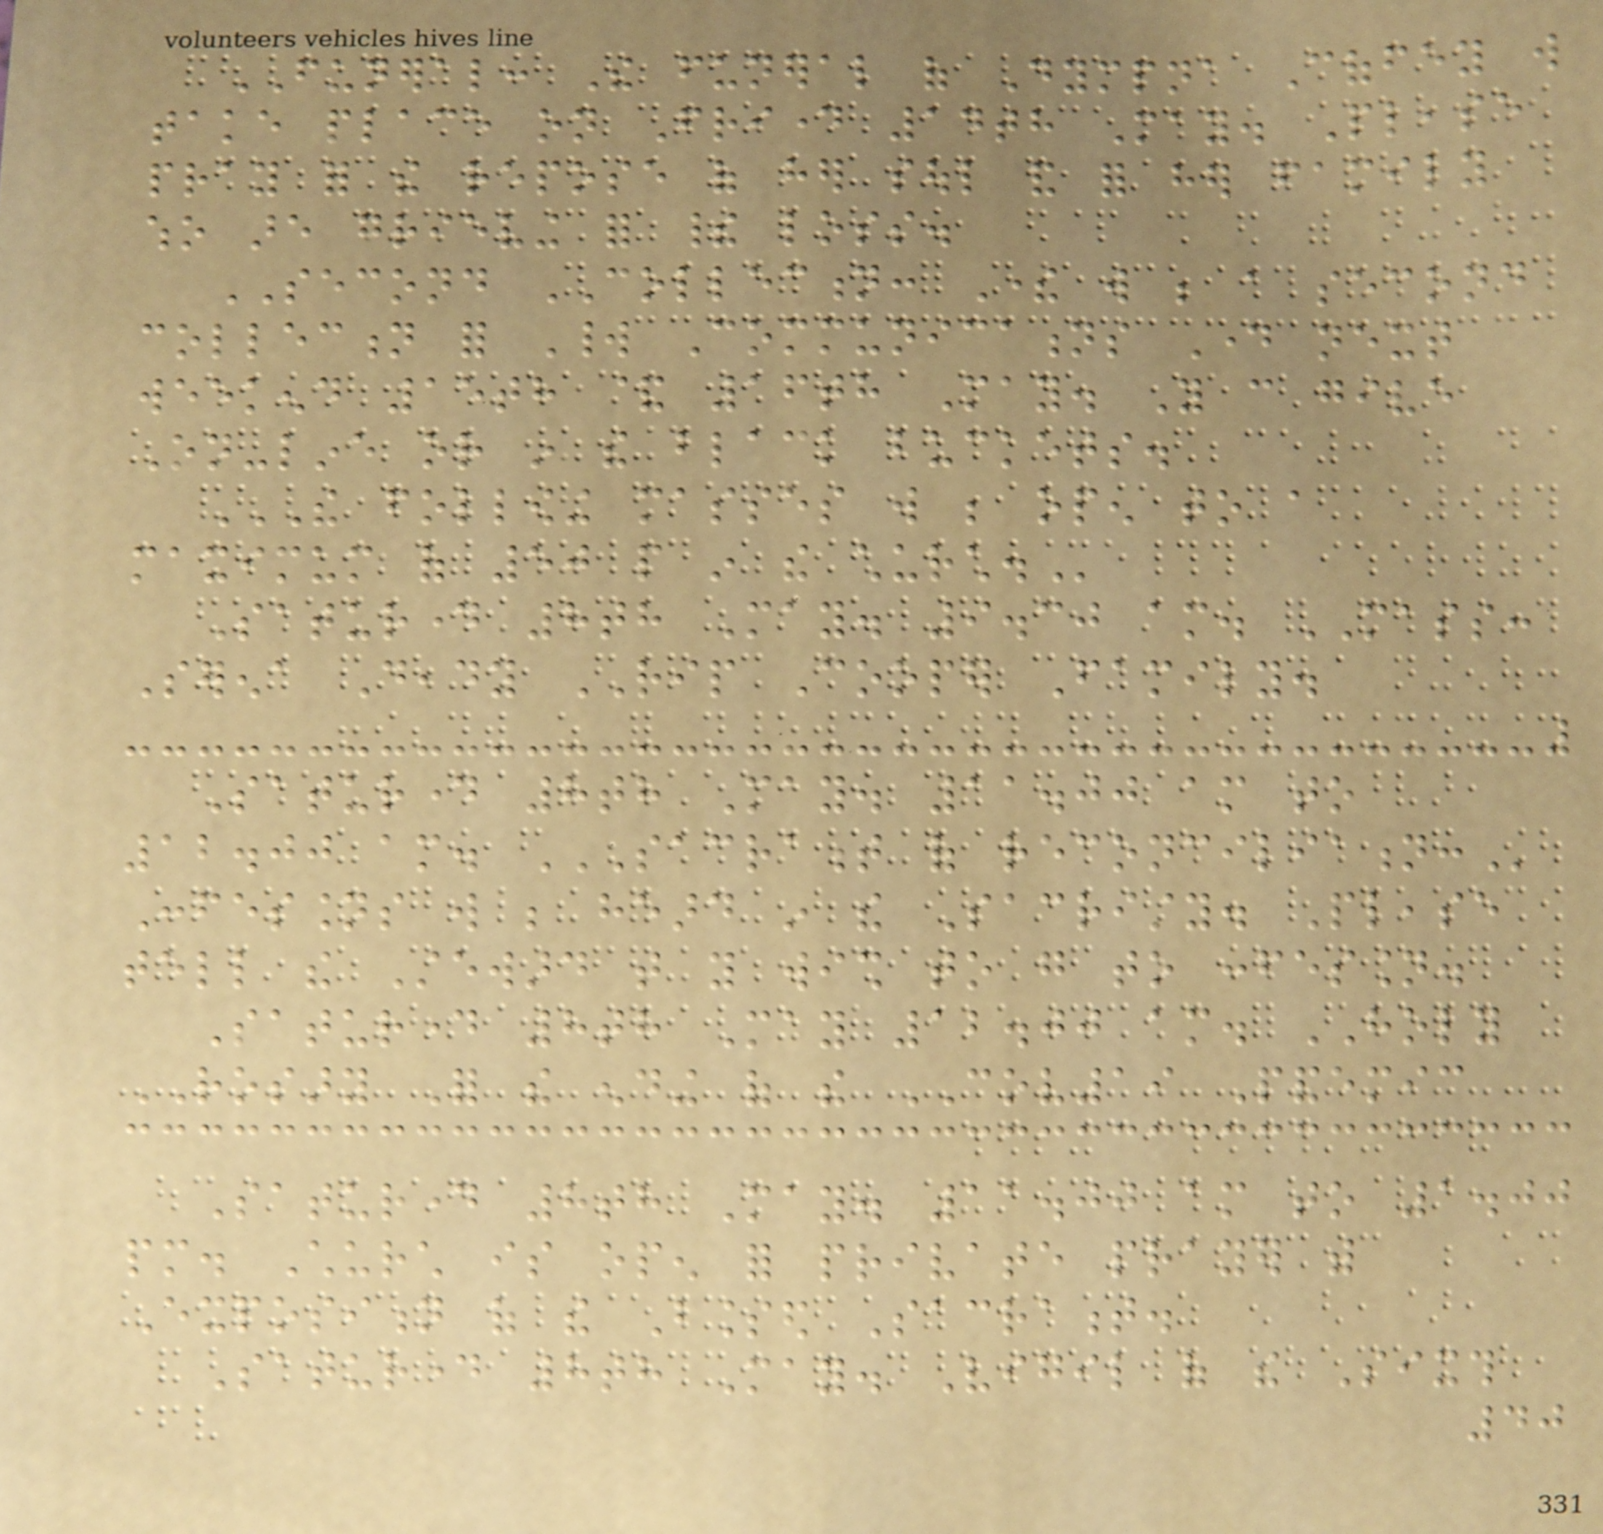FUNERAL: The funeral of Dympna Coffey will
take place on Friday 14th May. Please
pray for the repose of her soul and for her family
who are grieving for their loss.
SECOND COLLECTION: There will be a second
collection for World Communications Day next
weekend 15th & 16th May. You can give
On-line or in the black buckets.
THE FOLLOWING MASSES WILL BE OPEN TO A
MAXIMUM OF 50 PEOPLE IN THE CHURCH.
Saturday 8th May. 9.30 am. MASS:
Serena Deady RIP Cooper Family.
Saturday 8th May. 11.00 am to
12.00 am. SACRAMENT OF RECONCILIATION:
Confessions will be heard in the Sacristy. Please
tell the Steward that you wish to go to confession.
Saturday 8th May 12.00 am. HOLY
ROSARY For the ending of the COV19 Pandemic
Saturday 8th May. 11.00 am to 1.00
pm. Church is open for private prayer with
Exposition of the Blessed Sacrament.
Saturday 8th May. Vigil of the Sixth
40
